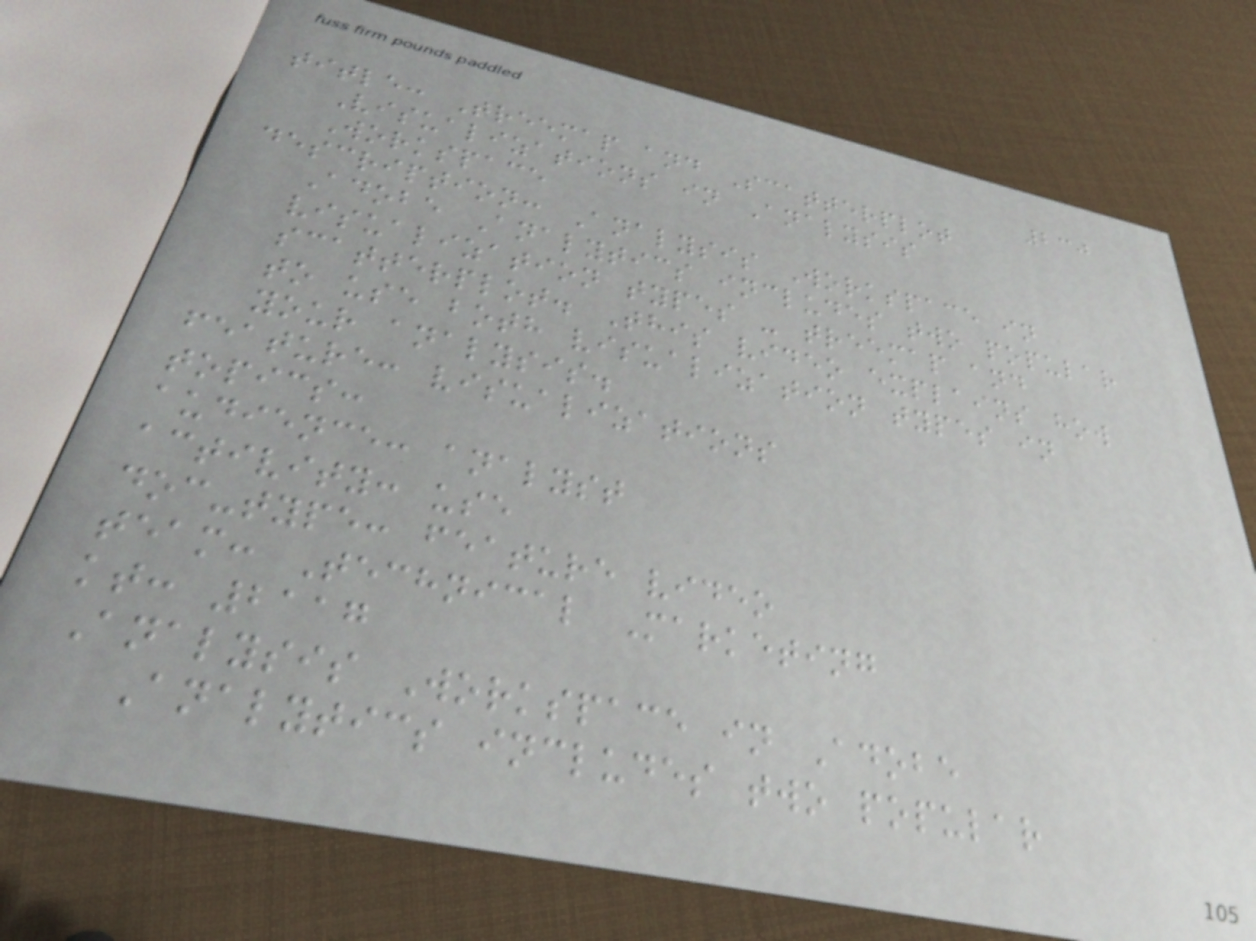230
title: Treemap and Scatterplot
Visualizations in Analysis
Workspace
description: Analysis Workspace in
Adobe Analytics includes two popular
visualization types - treemap and
scatterplot. This video explains how
to use both visualization types in
your analysis.
feature: visualizations
topics:
audience: analyst
activity: use
doc-type: feature video
team: Technical Marketing
kt: 2117
Analysis Workspace in Adobe
Analytics includes two popular
